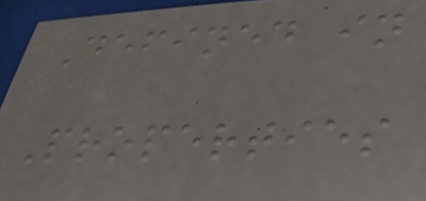Defined in
Properties
